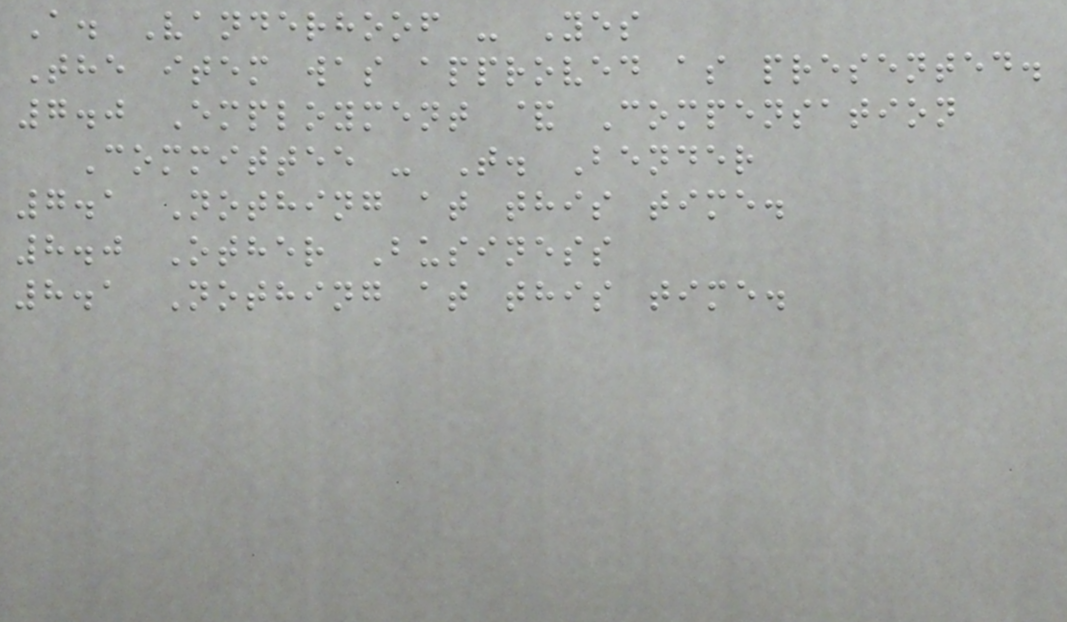A. Vanderhoof - Yes
The item was approved as presented.
7.0 Employment & Compensation
Committee - T. Bender
7.1 Nothing at this time.
8.0 Other Business
8.1 Nothing at this time.
